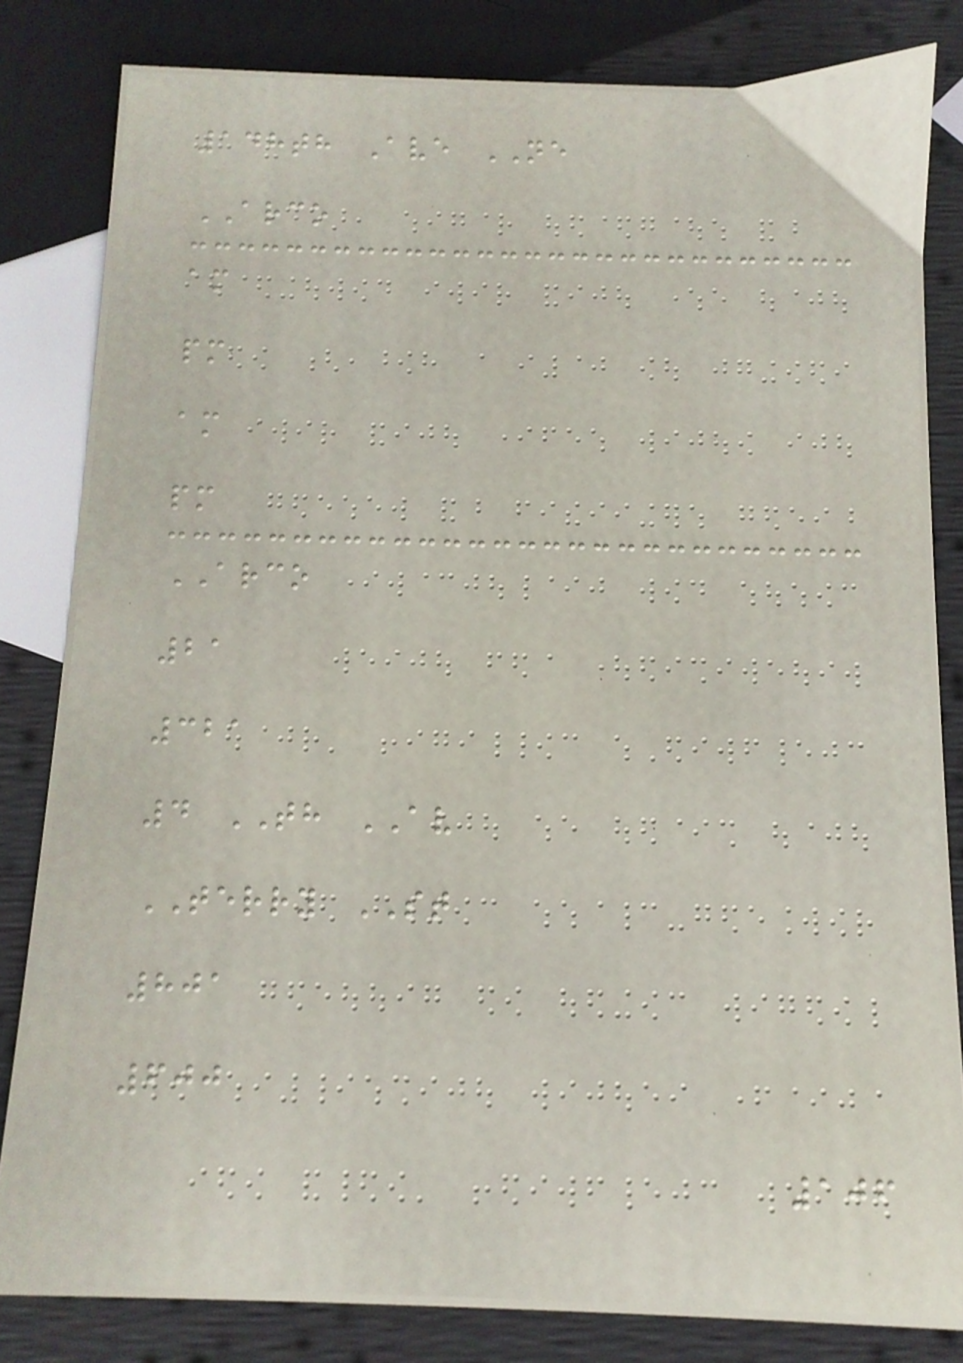148th Ave NE
ARCO
am
pm
am
pm
ARCO
21
321
4 TH AV
TERRY ST
801
600
106
